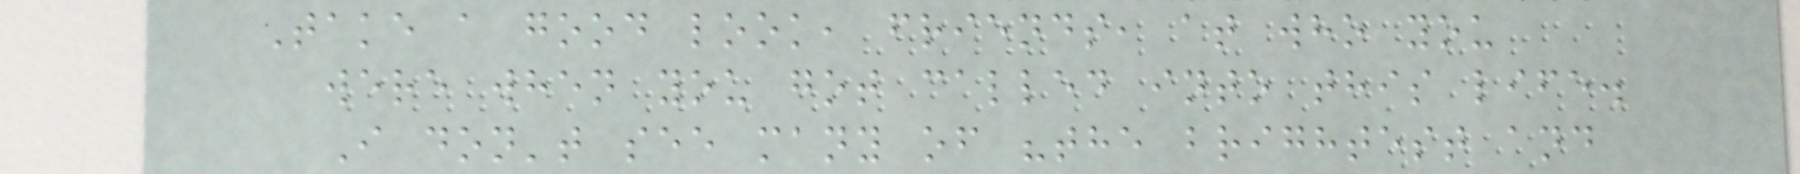Take a good look, friends, at who you
were when you got called into this life.
I don't see many of "the brightest and
